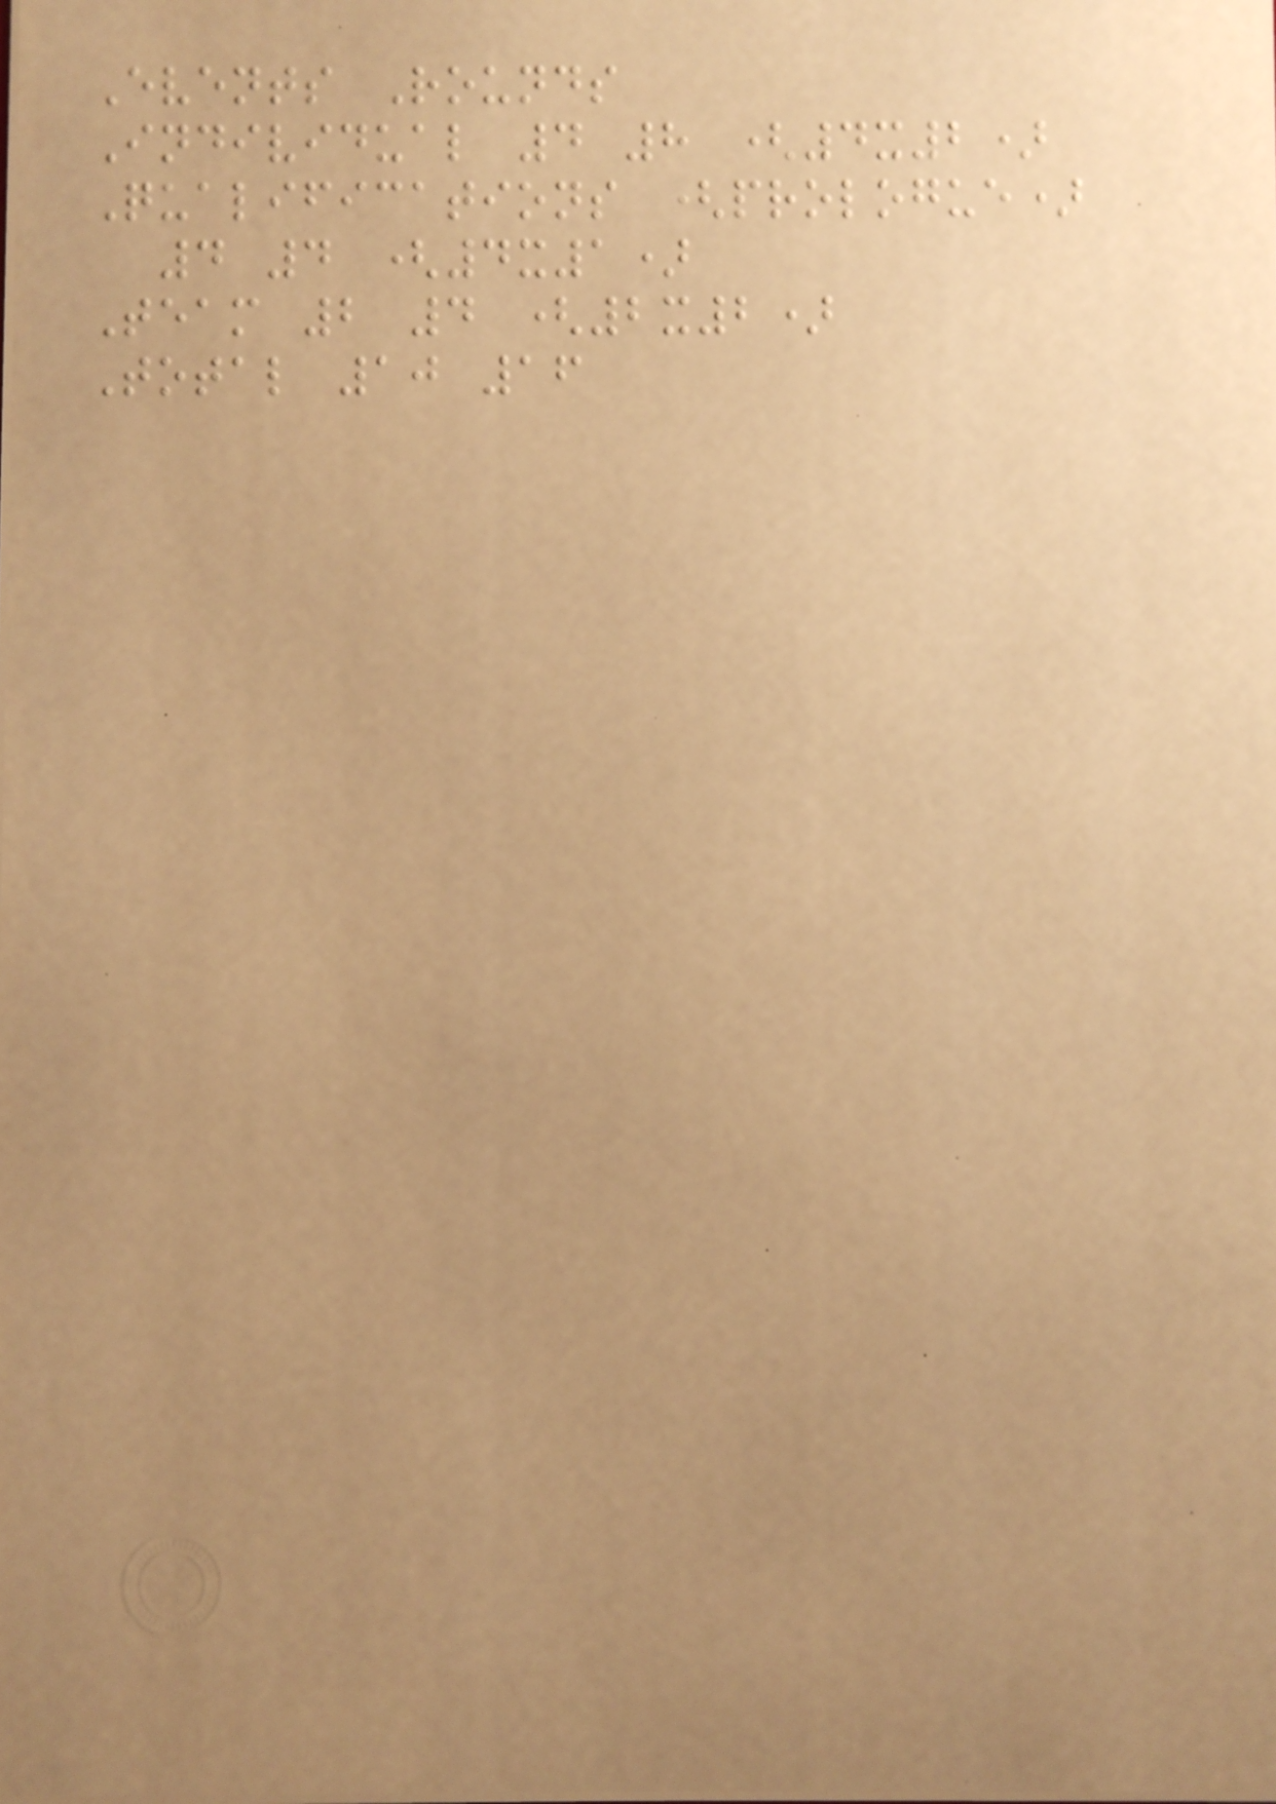Events Rounds
Individual 4 8 (4x2)
Qualifications (prologue)
4 4 (4x1)
Team 2 4 (2x2)
Total 10 16
